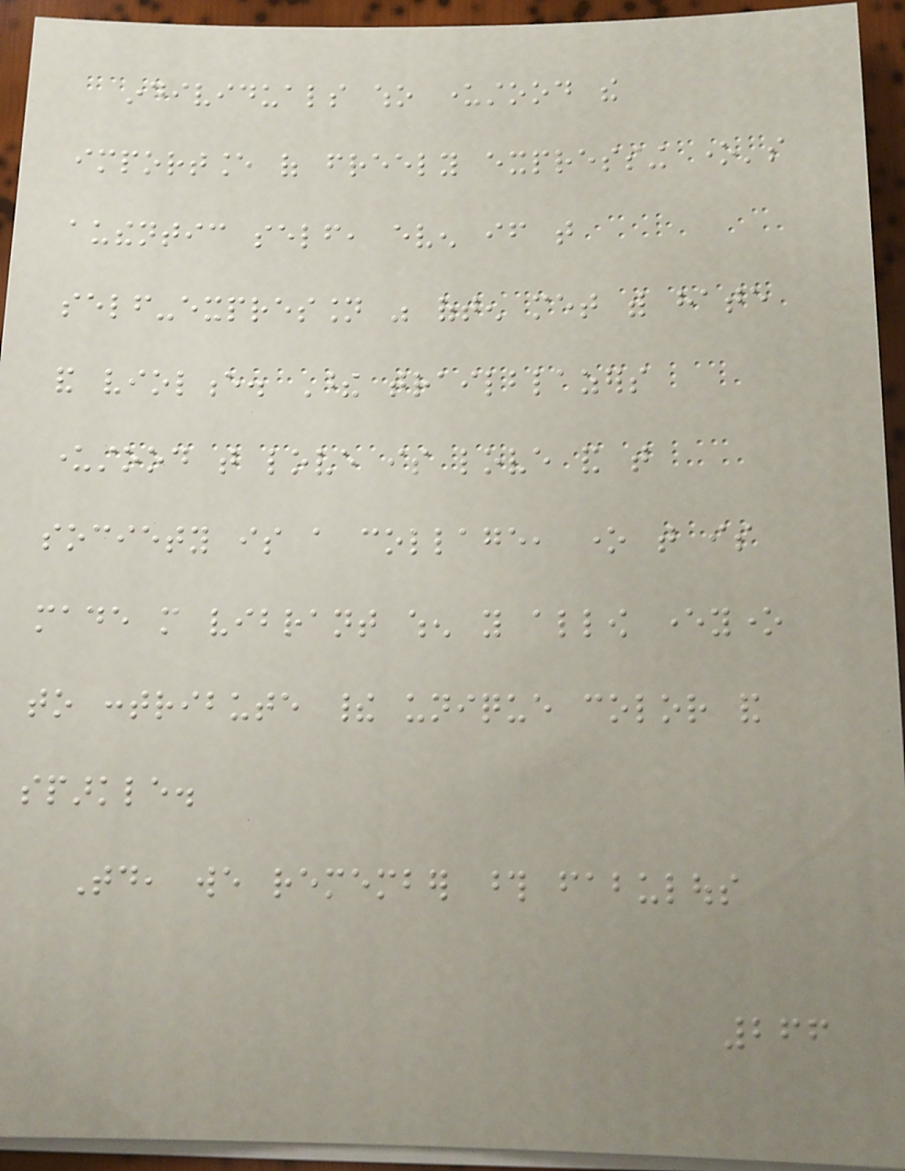individuals who understood the
importance of freely expressing one's
authentic self, even if that
self-expression was often met with hate
and violence. These trailblazers
understood that love is love and that
society is a collage, one that is
made more vibrant when you allow everyone
to contribute their unique color and
sparkle.
Today, we remember those fabulous
266
